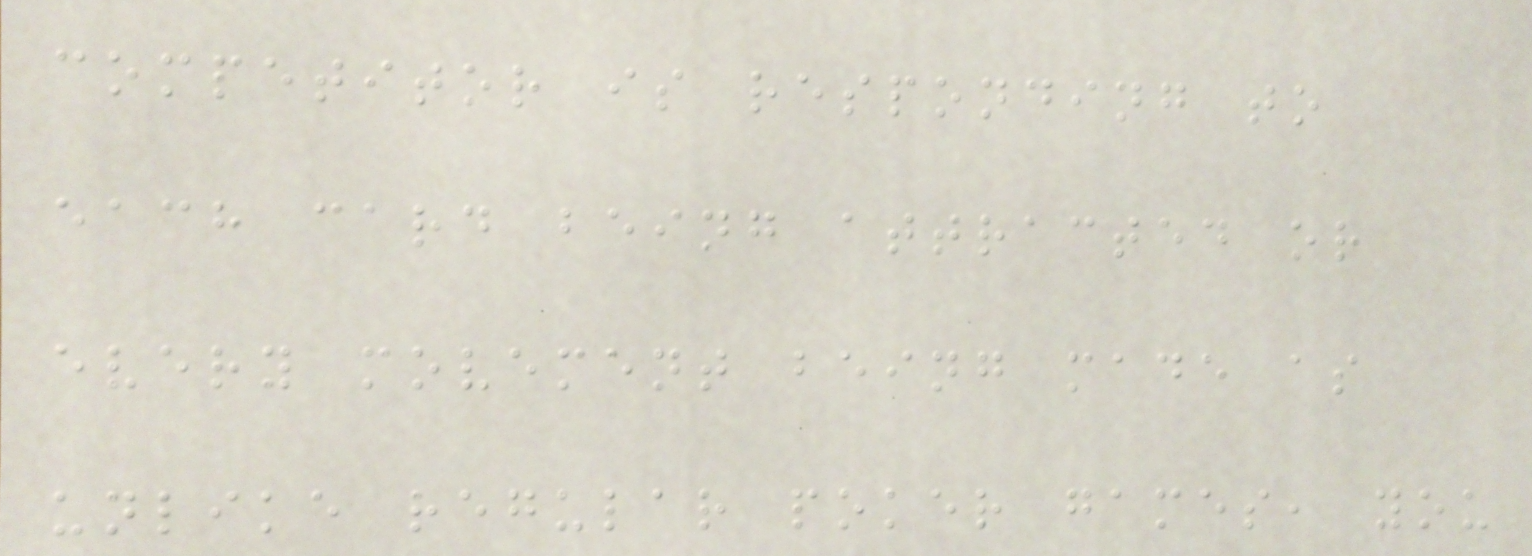competitor is responding to
each card being attracted or
every movement being made as
unlike regular poker games, you
